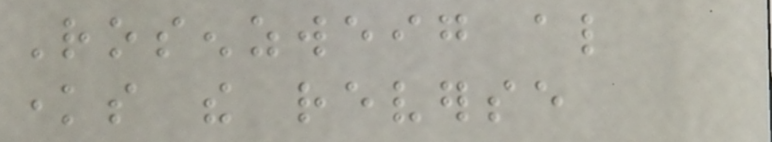Rosenzweig also
knows the reverse
